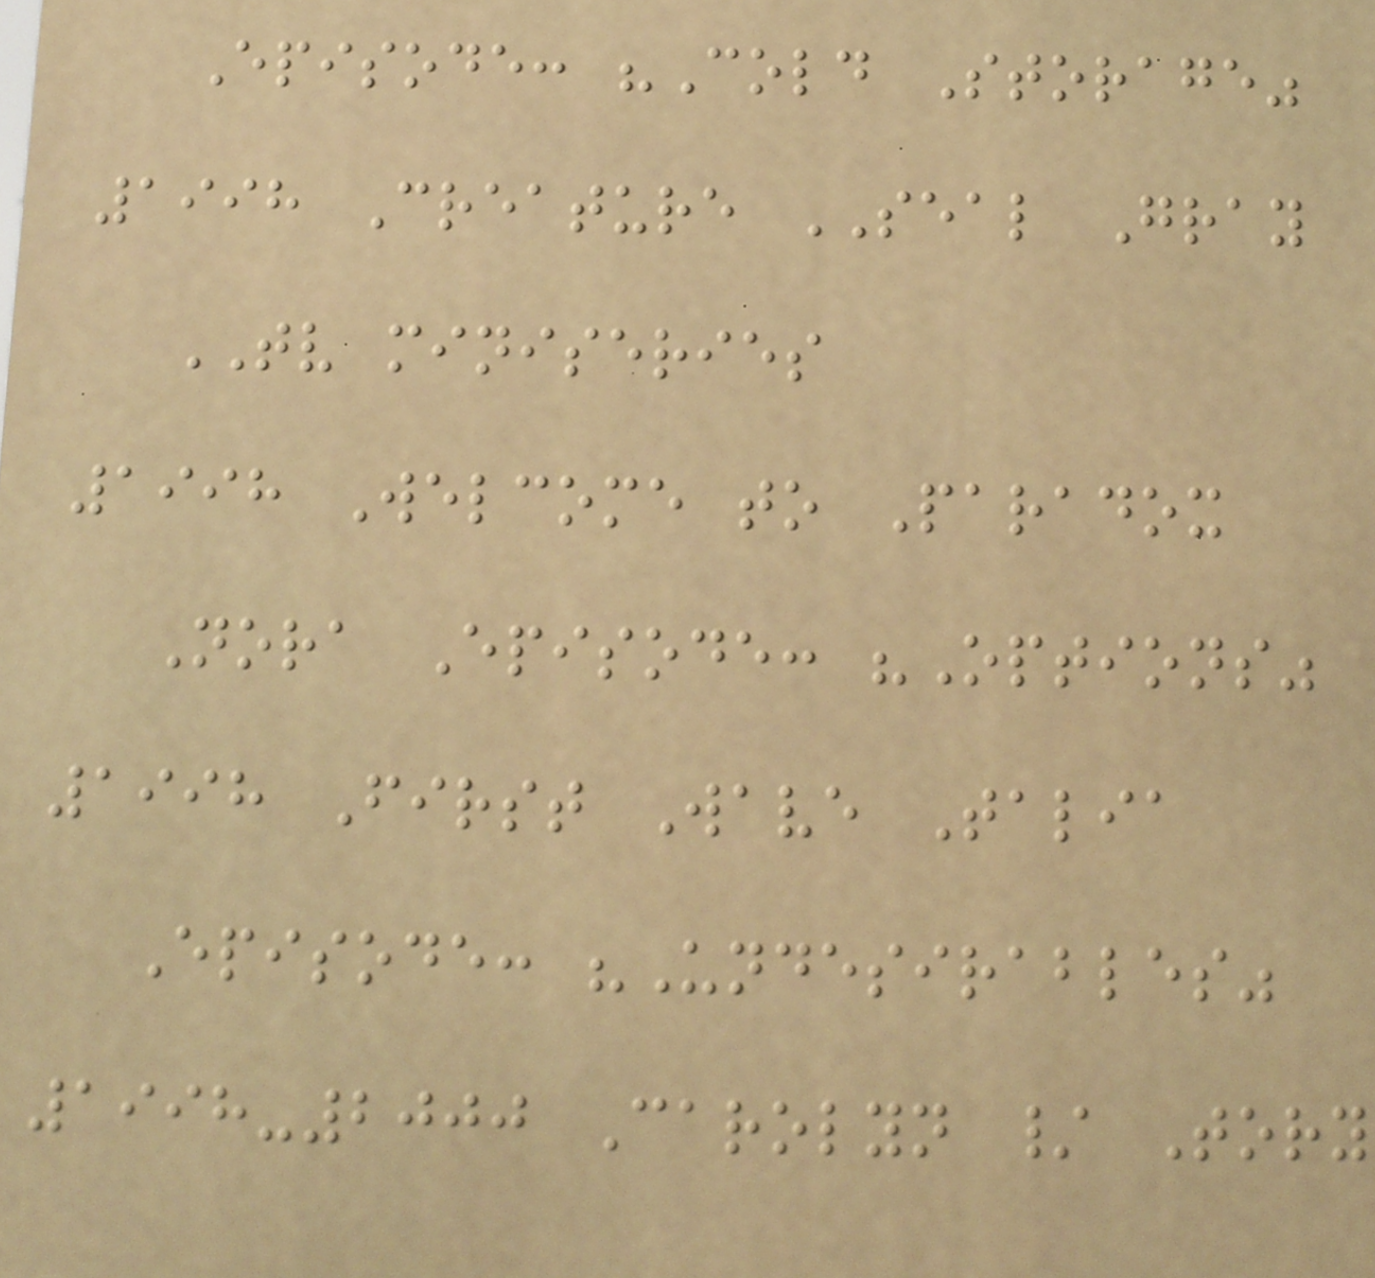Episode: "Cold Storage"
1998 Creature SEAL Gray
TV miniseries
1998 Welcome to Paradox
Nora Episode: "Options"
1998 First Wave Talia
Episode: "Undesirables"
1998-2000 Carolyn / Tory
